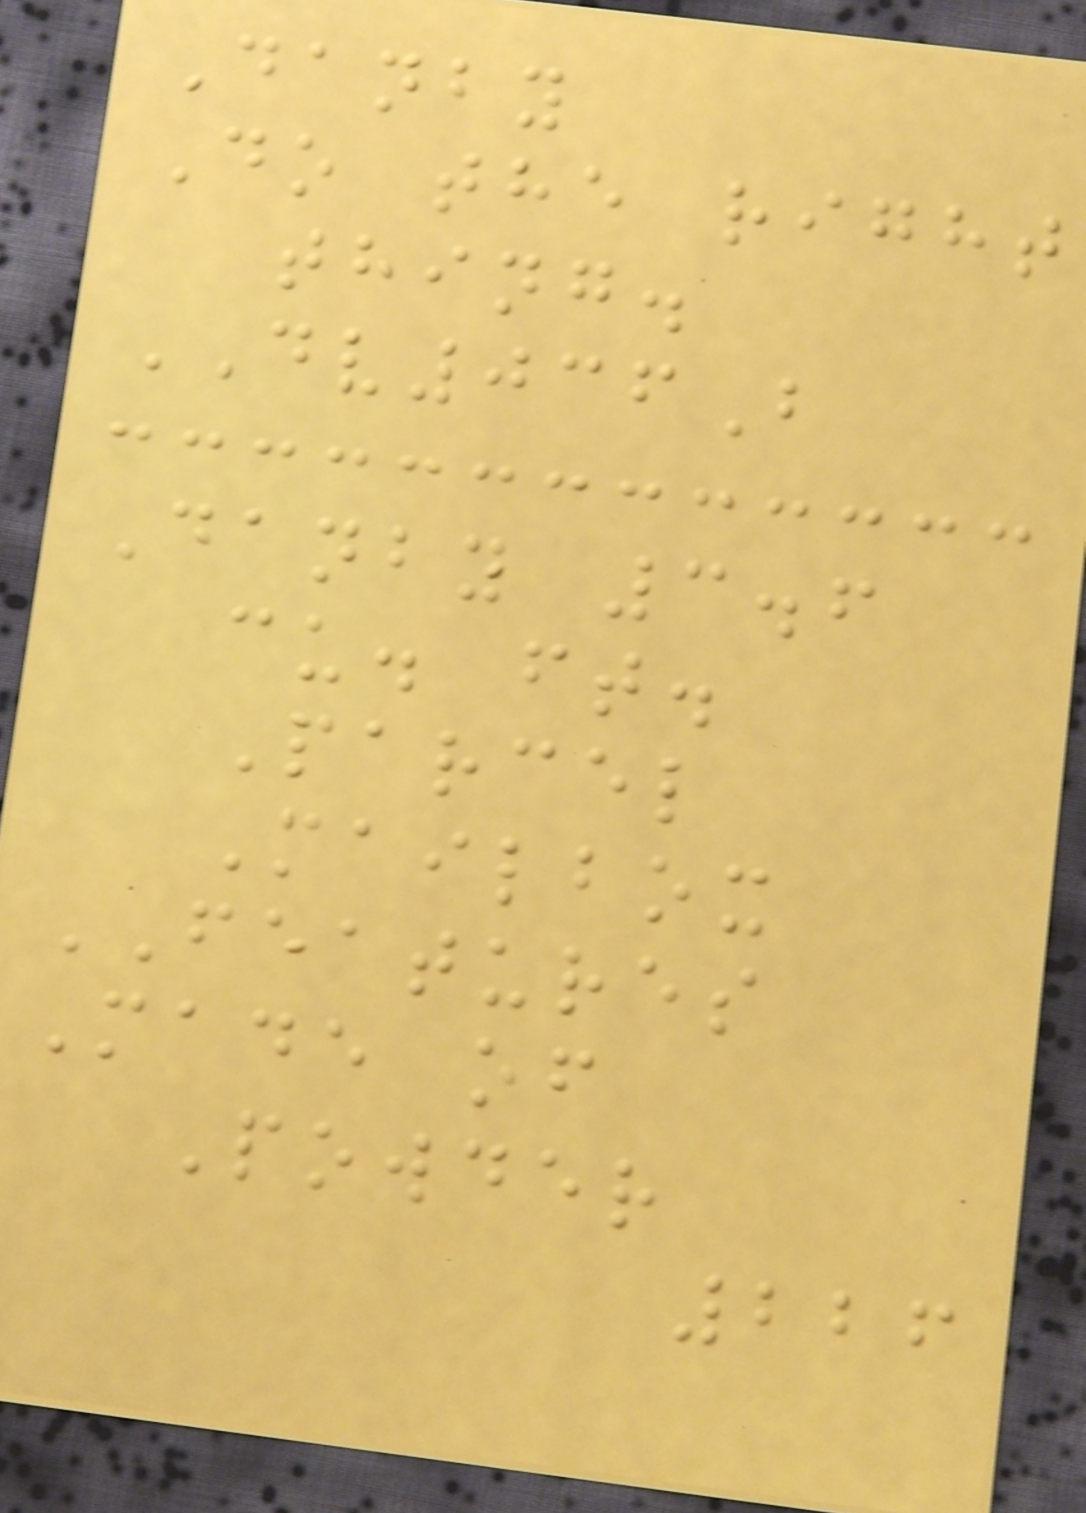Danby
Do the right
thing.
DV036B
Danby 3.6
cu. ft.
Parcel
Mailbox
FEATURES
Made of
Powder
226
